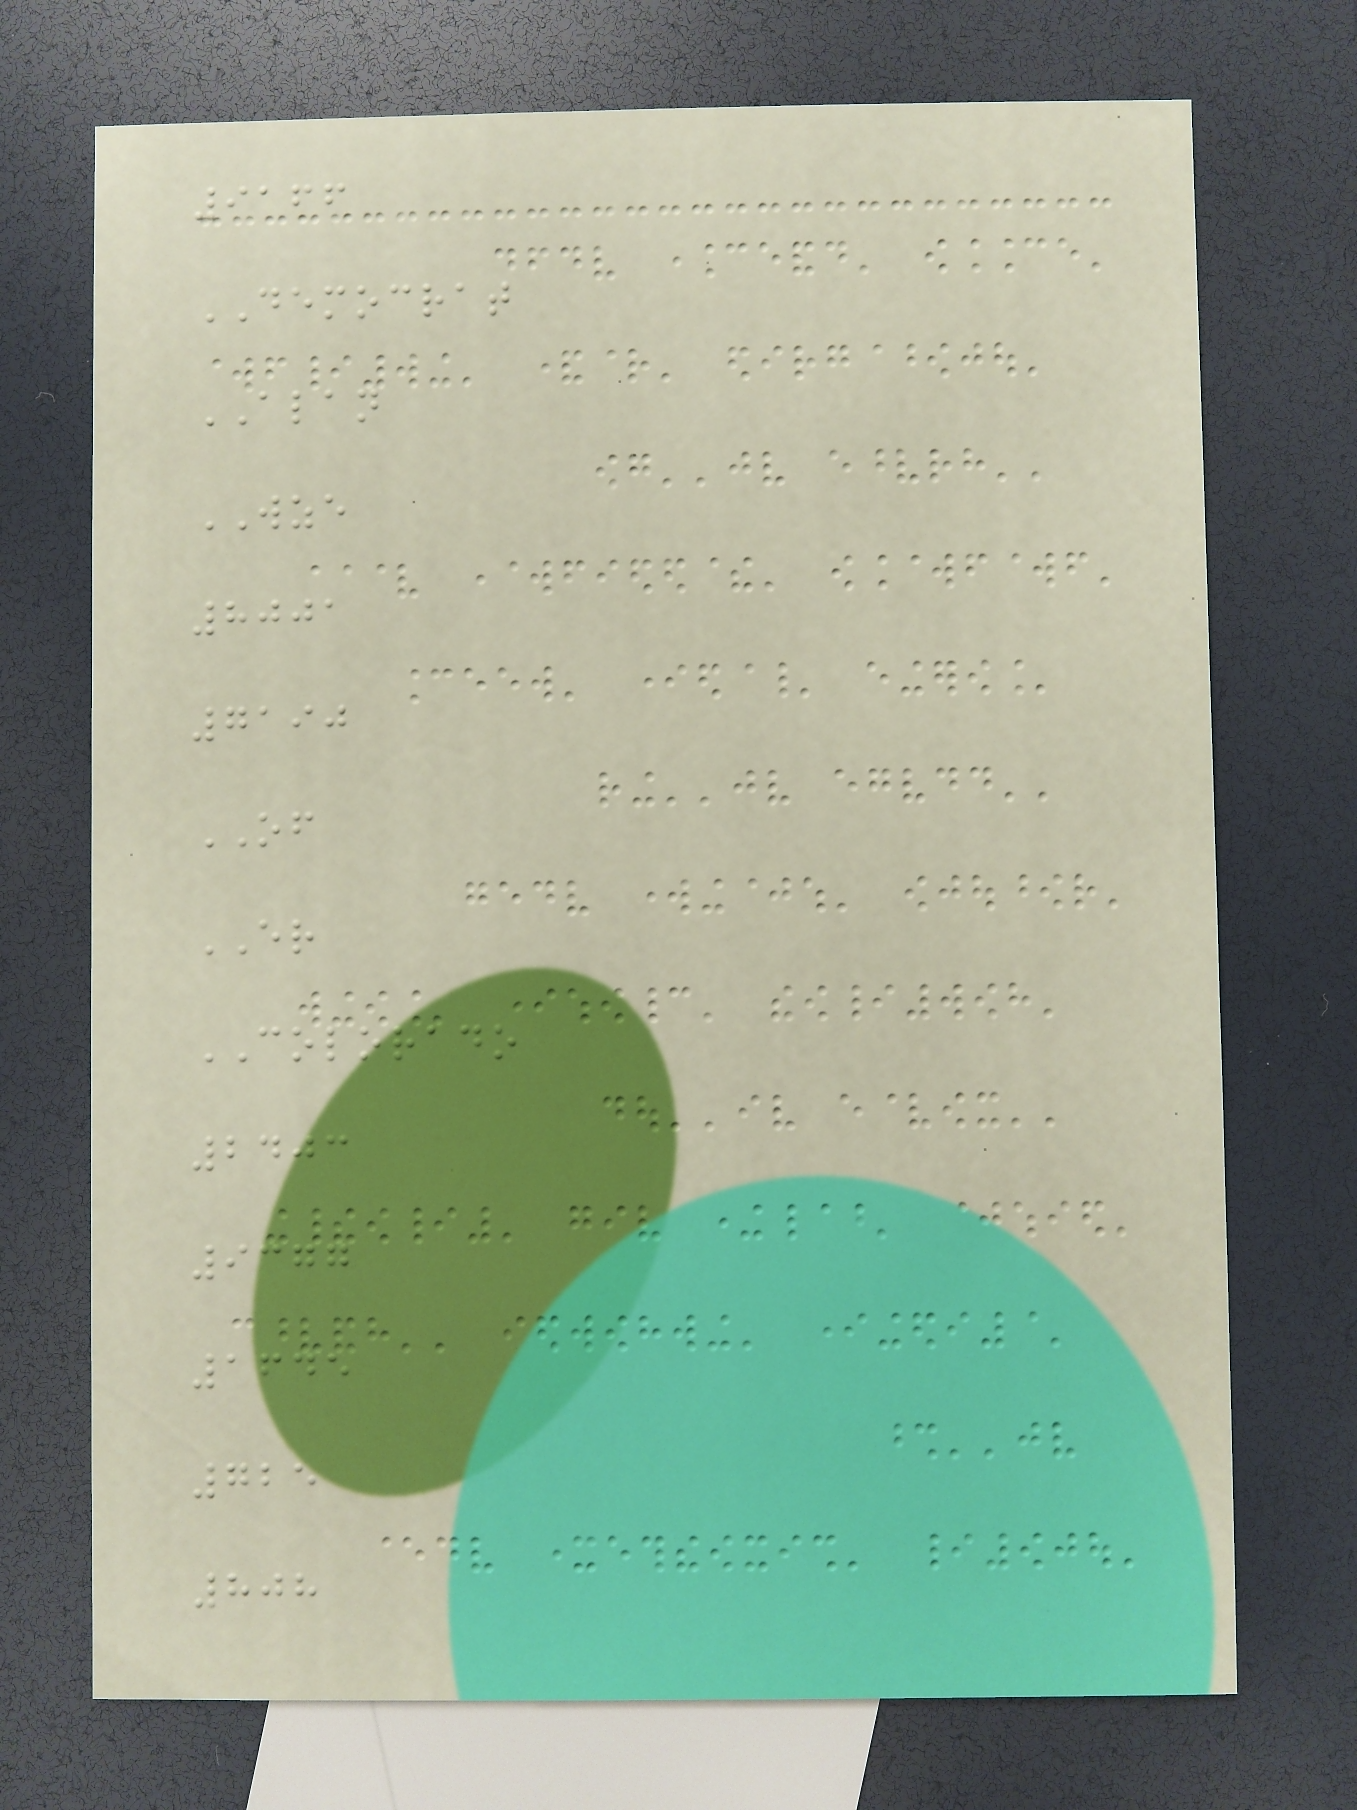9166
DEMOCRAT
ALAN
WZE
8001
7190
OF
ER
COLORADO
2403
9377
1645
725
808
